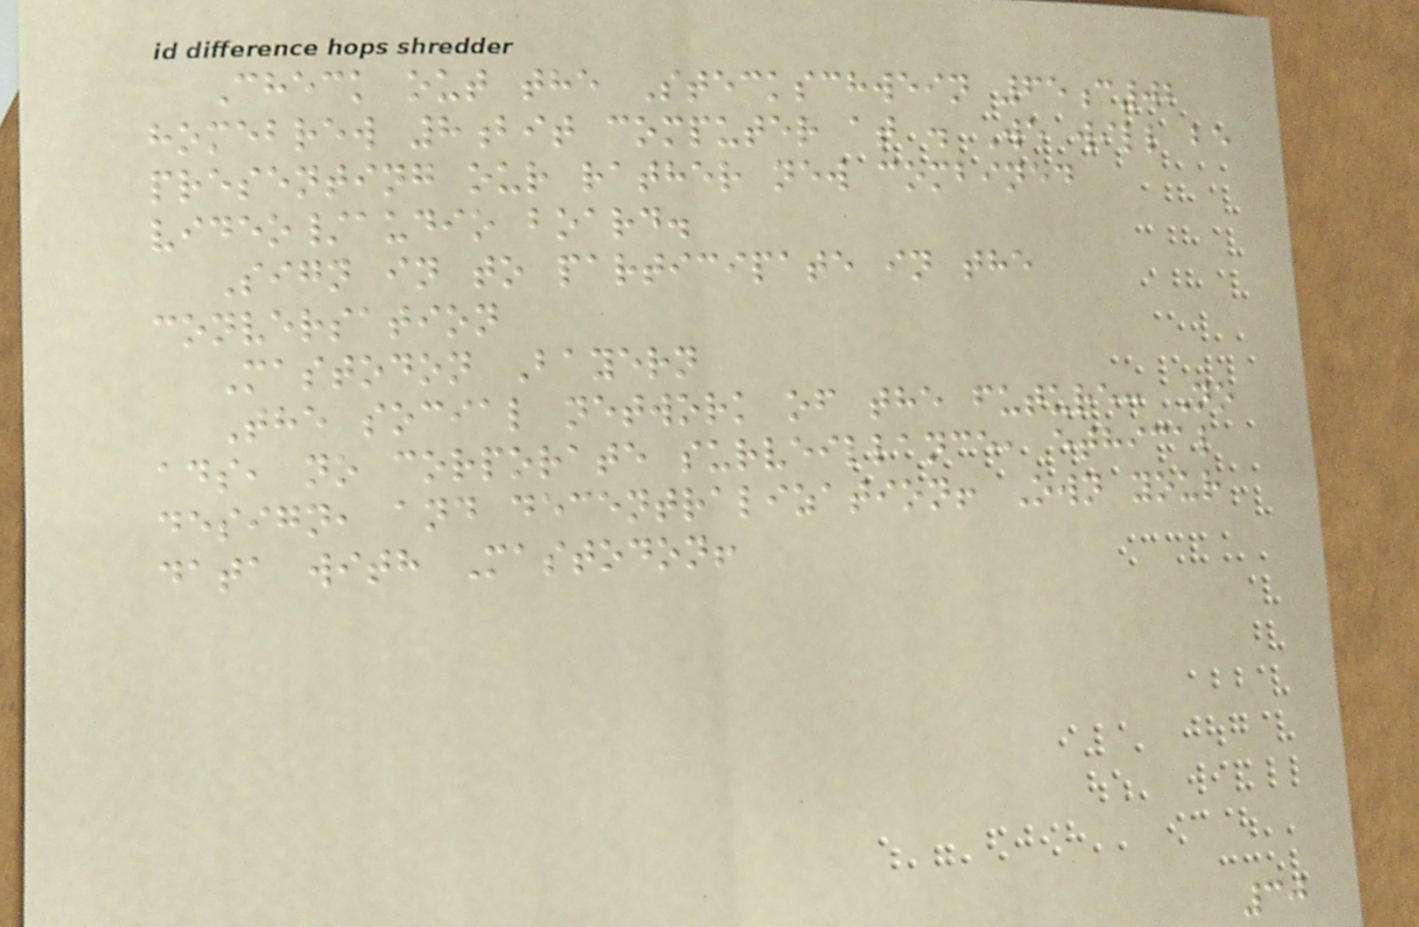Check out the Steckschwein 65c02
homebrew 8bit computer at . We will be
presenting our rather new combined
video/audio board.
Sign in to participate in the
conversation
Mastodon Bayern
The social network of the future: No
ads, no corporate surveillance, ethical
design, and decentralization! Own your
data with Mastodon!
30
